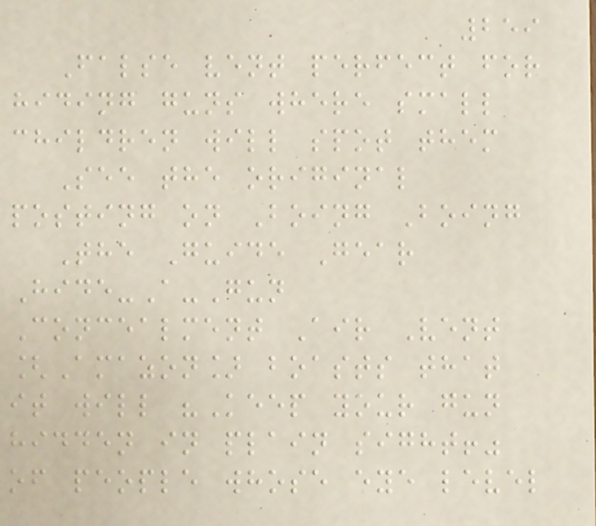259
False vent perfect for
hiding guns where small
children will spot them
See the original
posting on Boing Boing
The Guide Gear
Hide-A-Gun
Concealment Air Vent
[Amazon] boasts that
it will "Keep your gun
hidden in plain sight!"
of people whose eye level
